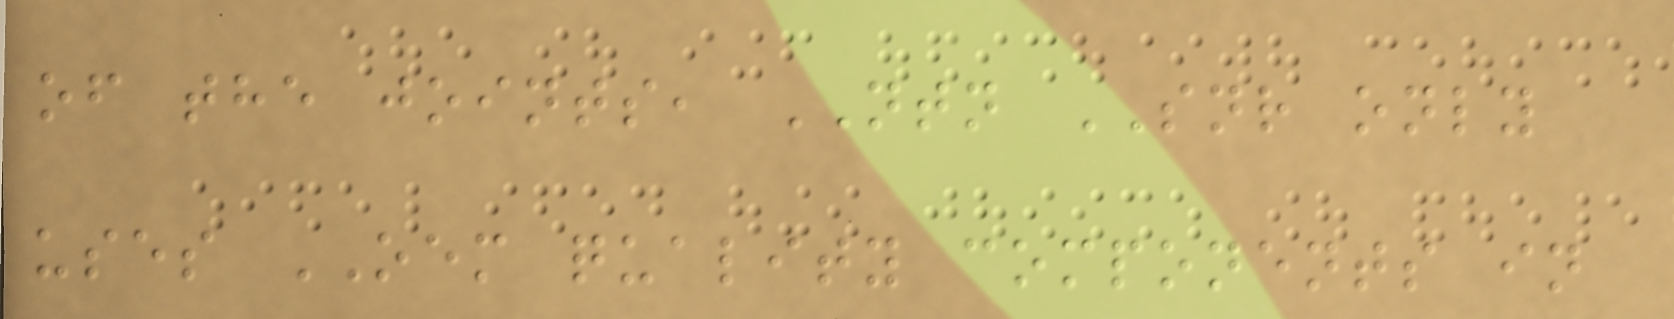of the joints, NTN SNR only
uses OEM quality components in
